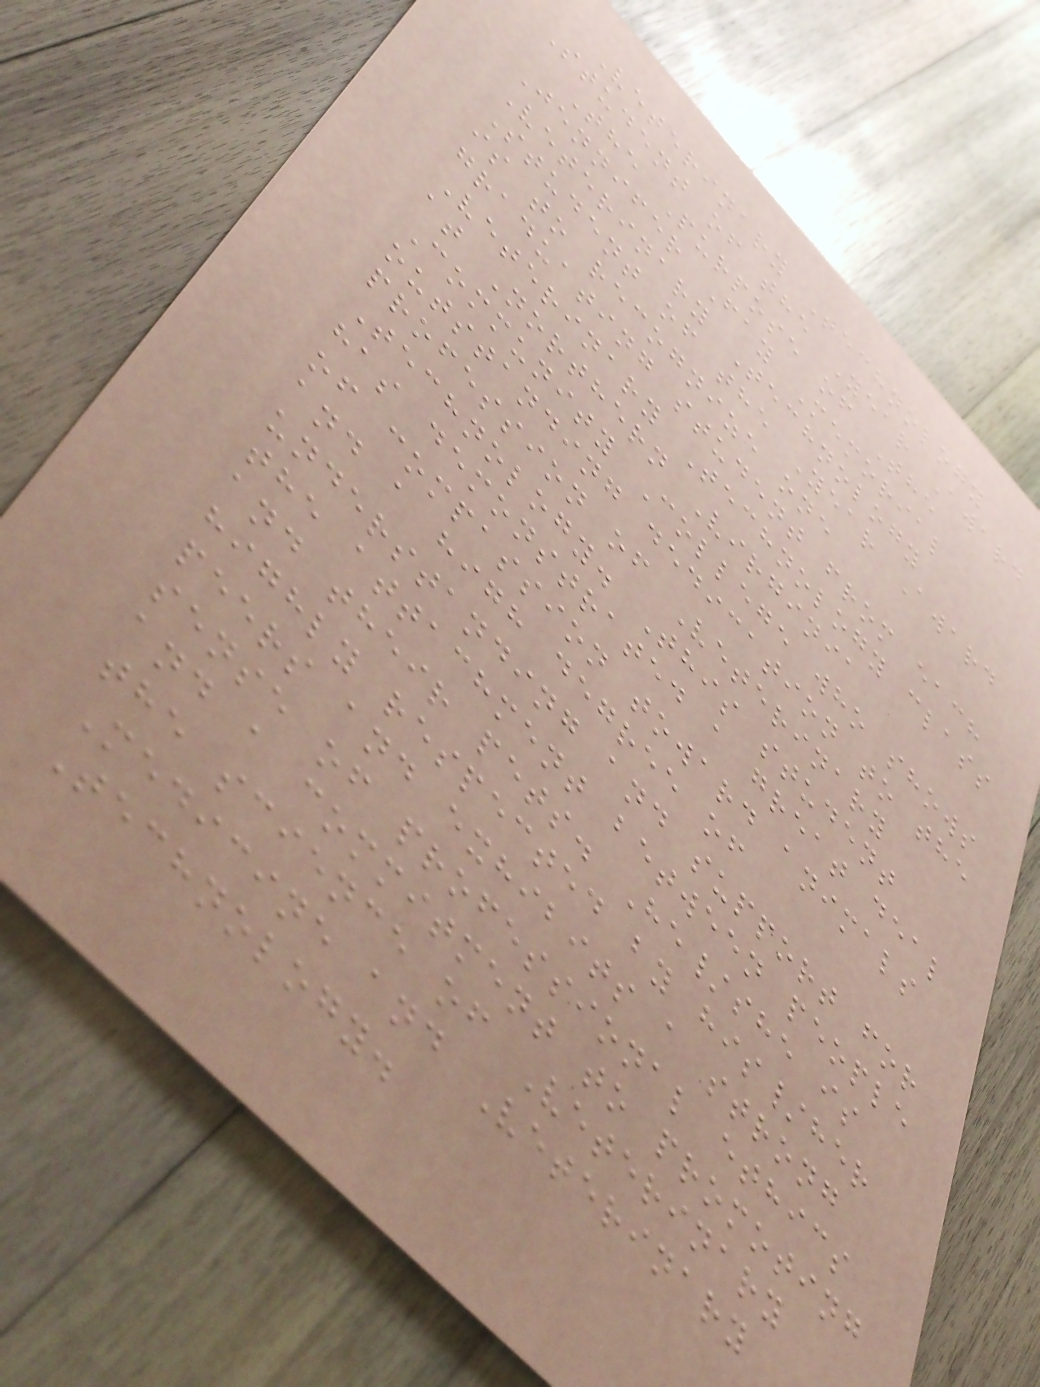Veterinary Technology
Student of the Year Award
The Purpose of The
Jennifer Fay Memorial
Veterinary Technology
Student of the Year Award
is to recognize one
graduating student from each
Veterinary Technology class
at Northern Virginia
Community College who shows
outstanding dedication to the
profession of Veterinary
Technology. This student
has demonstrated a great deal
of compassion toward animals
and a high degree of
understanding and support for
the attachment between people
and their pets. He/she is
highly respected by his/her
peers and exhibits a strong
sense of professional ethics
and a commitment to promoting
the science of Veterinary
Medicine and Veterinary
Technology.
